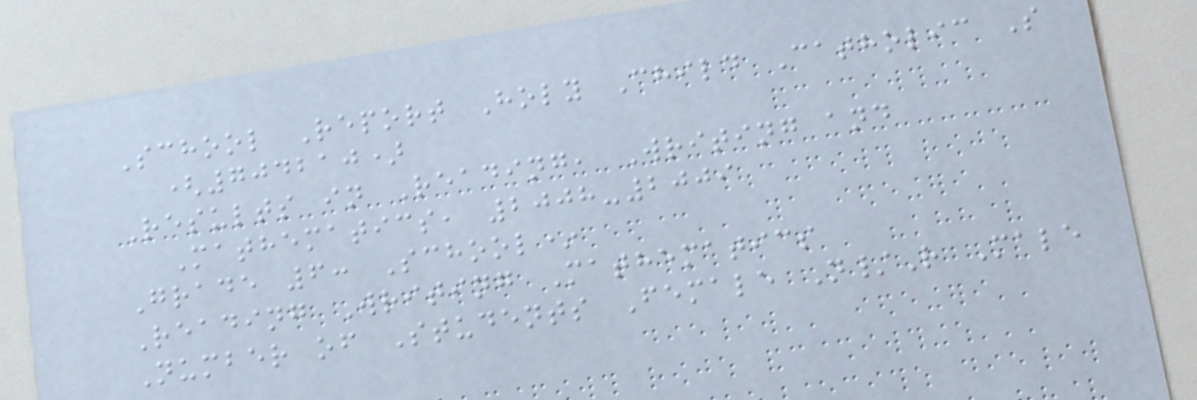School Report Holy Child Catholic S
(704210)
Results in Reading, Writing and
Mathematics, 2008-2009
Grade 6: School*
Reading Writing Mathematics
Number of Students Female N/R Male
